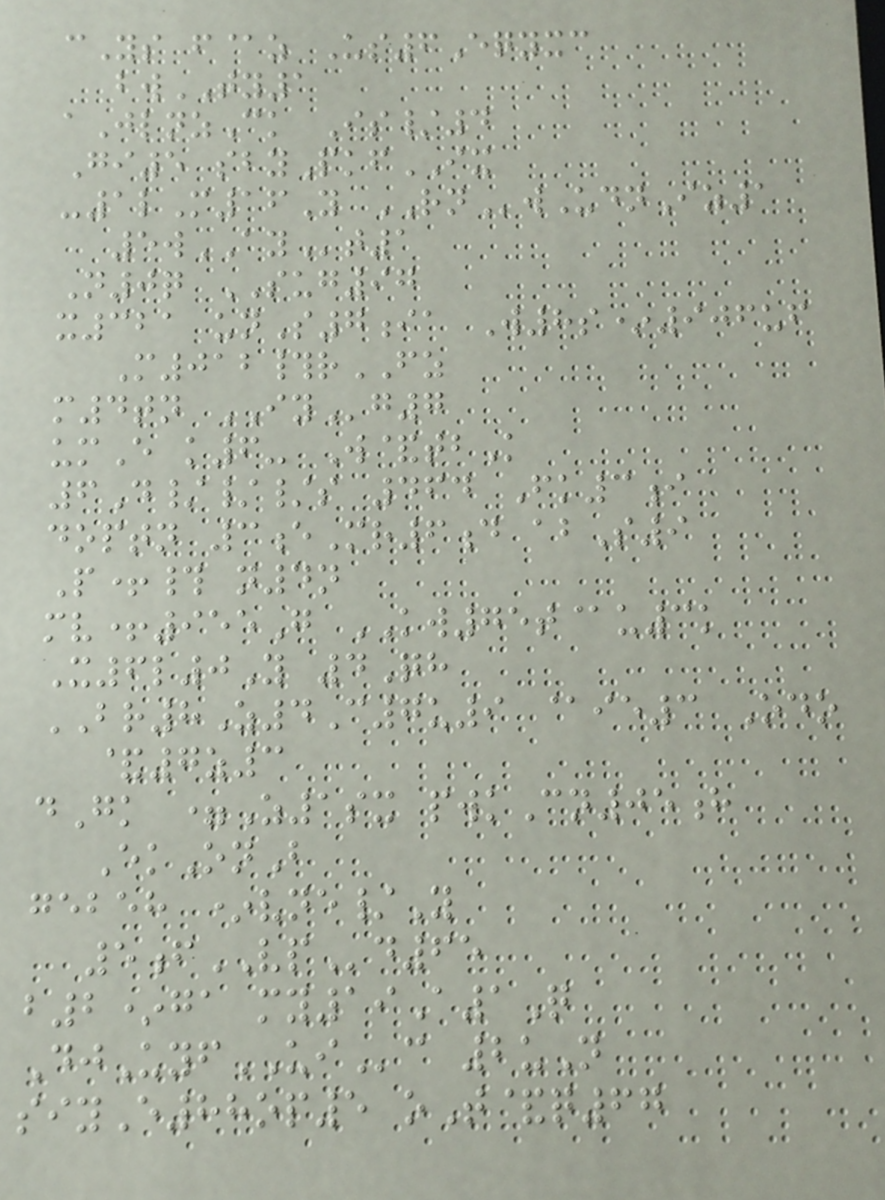cYs f@z Us6Eqyxc
bwTY1
aJlnzCk Is/4
Gi5 sbyPkfIX
-1lM16Y RNwUdnIz1
5wAYt1
N0q SUG97
x321 unS7ia W8s*906uf
M012#rFZ
m4tn IYg7
umE k6- W&tbK
6D///s 464 Fk3i
doptn 3eMr6d abS9
P+# n4n
mv+955G KW75t@u3k
X6l0Y 4Qh
BR8Z4C7u9 @ie3 Odo
&7z3
dGk =Z1sx pwkCn05h
EkOnB
gebeh *vne/Y
5fVPd65
b2*ga my19A1Q
DjUyfUIc 2uN
siyE88op5 oT&q67
